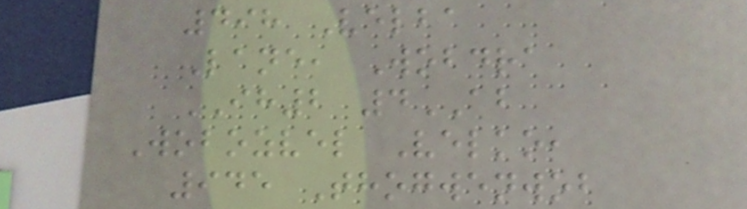498 Velba
Lane, Wobdra
IH2 4AB
Wobozvel Velko,
945 Thogwenwob
